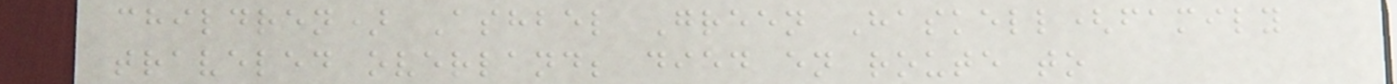children) Ashbel Green Haskell(family
traveled overland; died en route to
